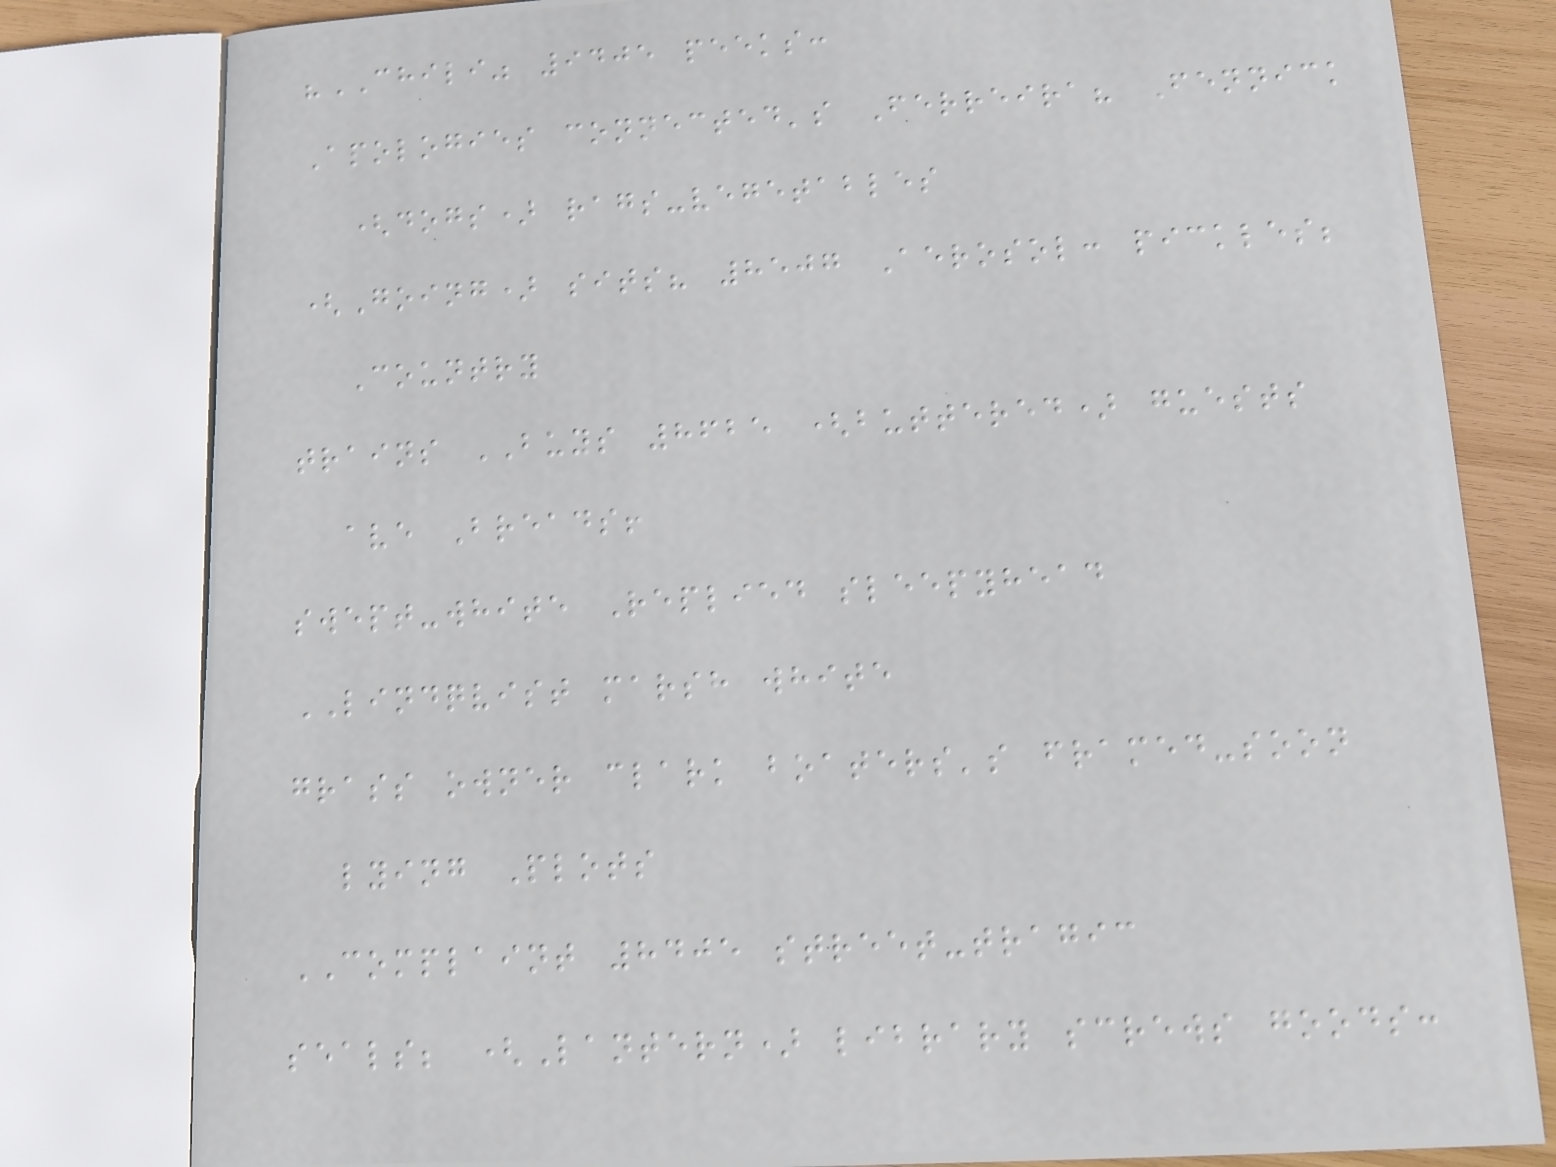"CHILI" 9405 peeks:
Apologies connected's Ferreira? Fennick
(dogs) rags-vegetables
(Going) sits? 8507 Aerosol: pickles;
Country
trains BUYS 8625 (buttered) guests
ave Breads!
swept-white Replied sleepyhead
LINDQVIST marsh white
grass owner clark boaters's framed-soon
lying Plots
COMPLAINT 8405 street-tragic
seals; (Lantern) library screws goods:
